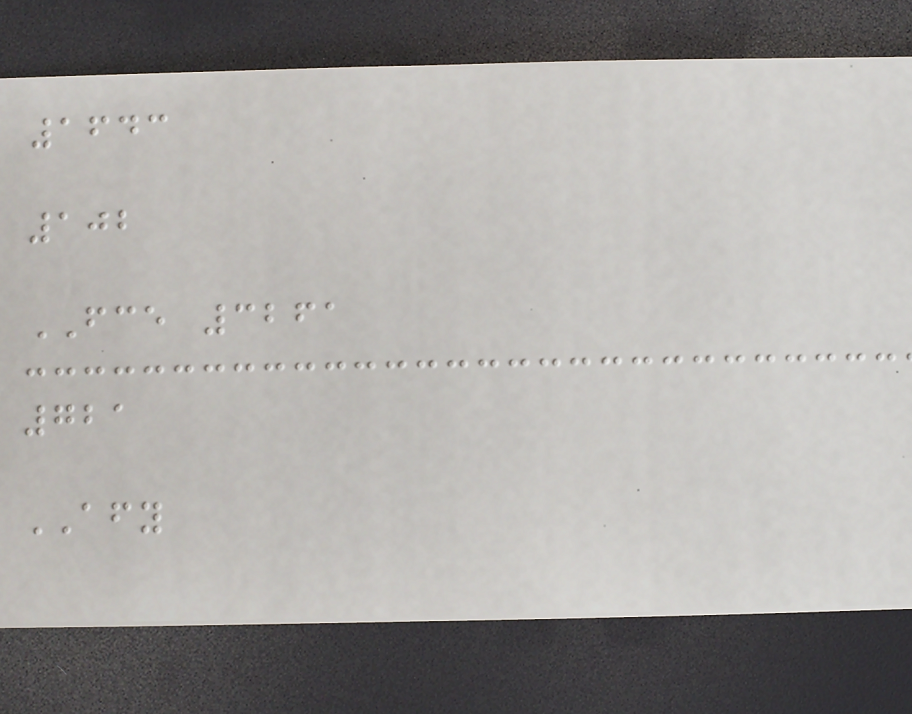1643
102
FCE 3261
721
AFY
